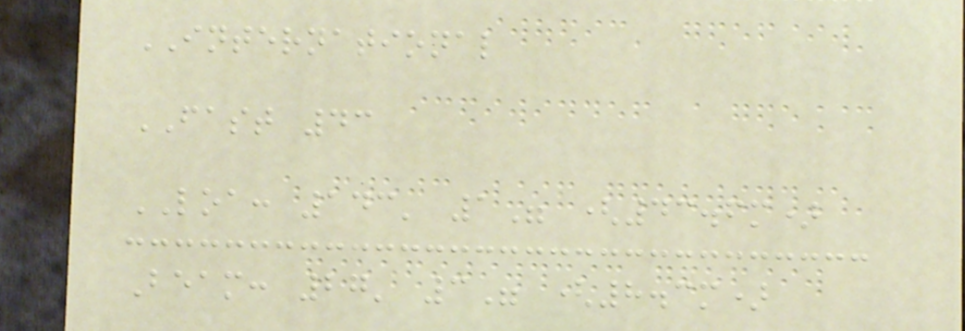INTERNATIONAL
FAST 43
LOA: 143' 1" (43.6m)
Beam: 27' 3" (8.3m)
